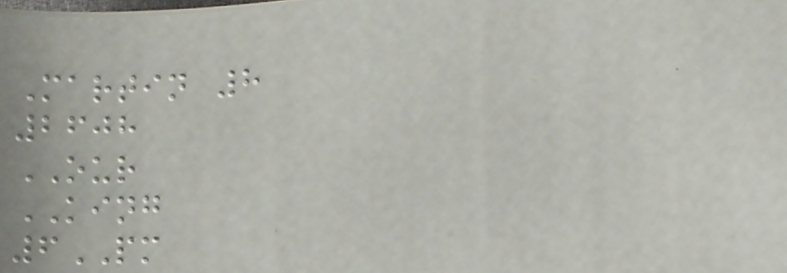Martin 8
2608
OUR
KING
6PM
